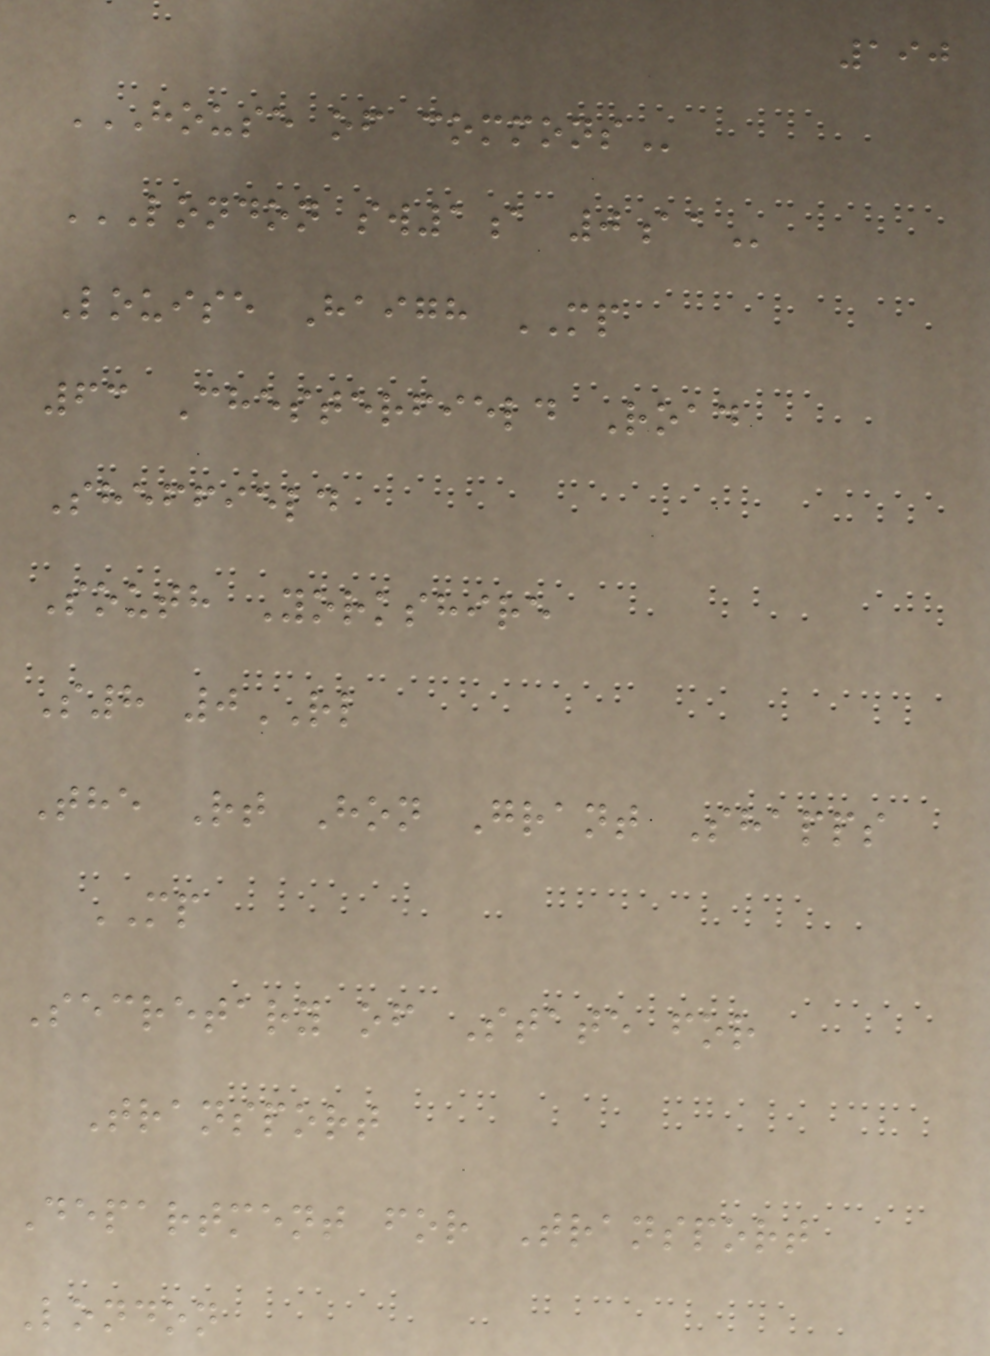190
HOUSE OF COMMONS
LONDON SW1A 0AA
Louise Haigh MP
63 Chesterfield Road
Sheffield
South Yorkshire
S8 0RL
The Rt Hon Grant Shapps
MP
Secretary of State for
Transport
Department for Transport
London
